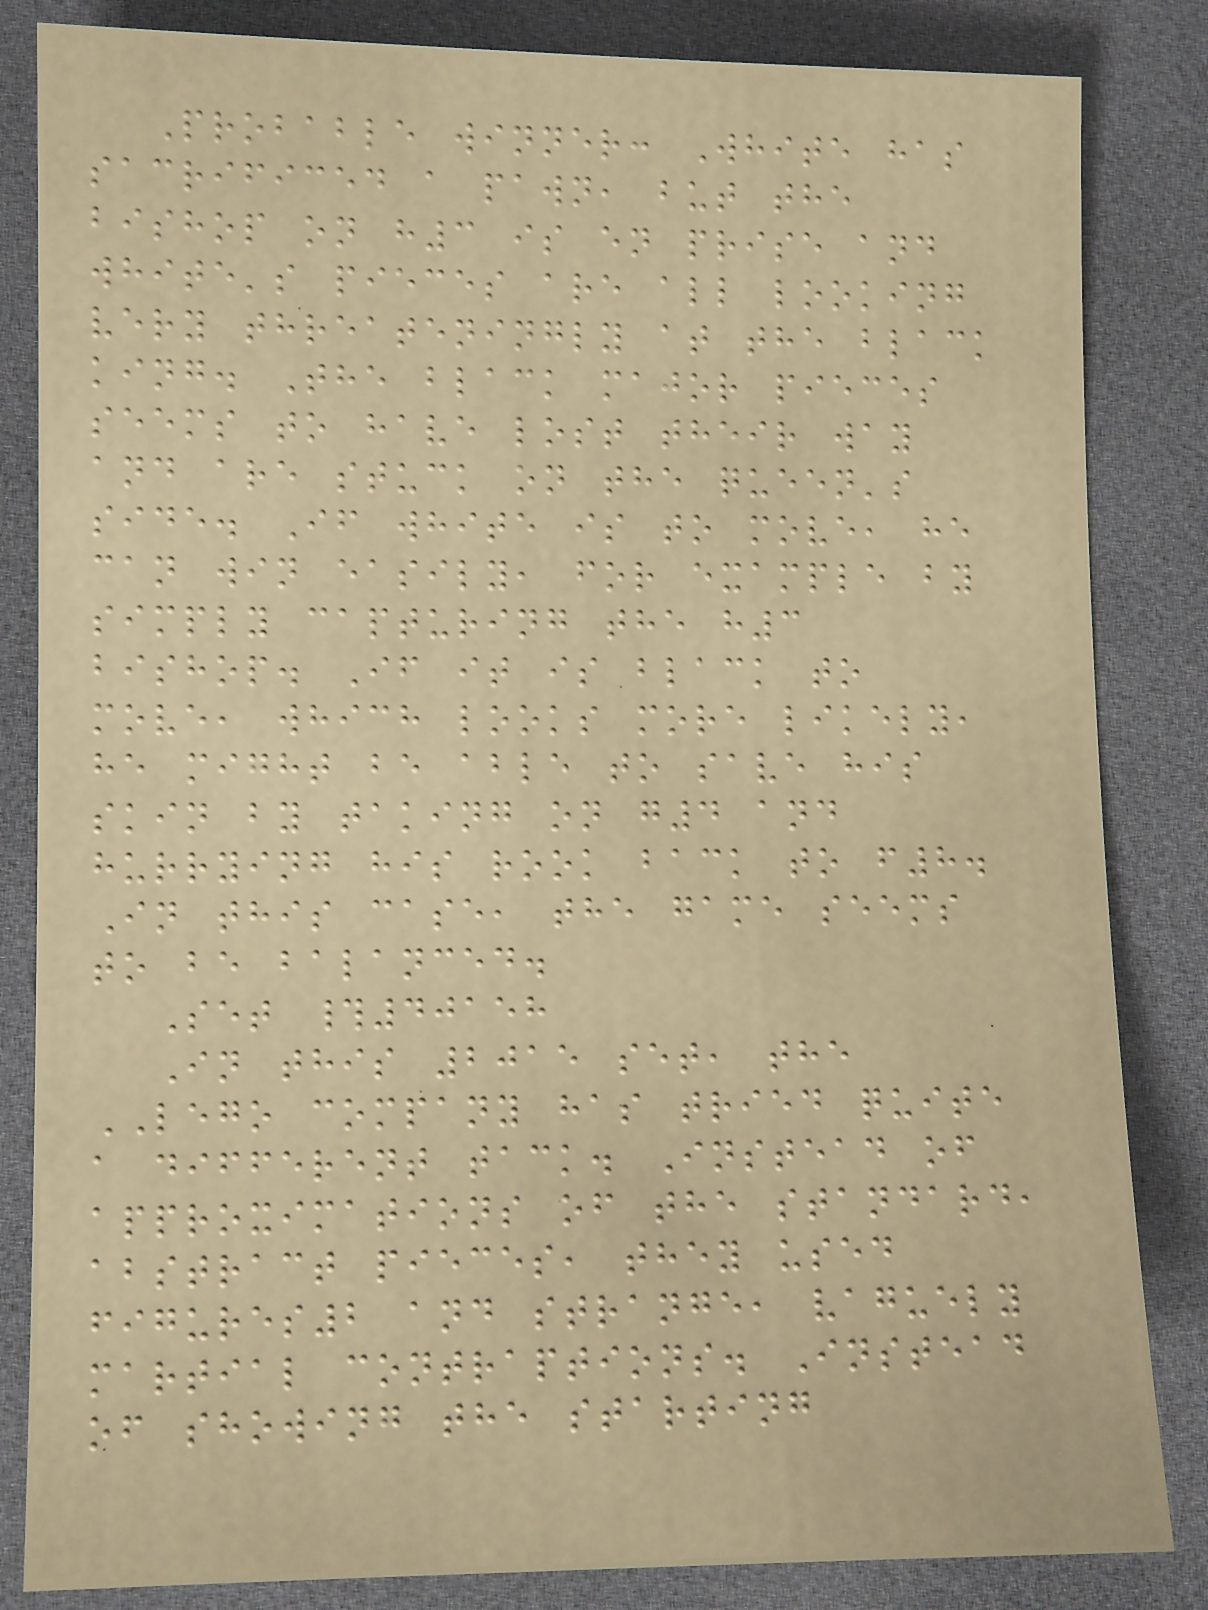Probable winner: White has
sacrificed a pawn, but the
bishop on h3 is en prise and
white's pieces are all looking
very threateningly at the black
king. The black major pieces
seems to have lost their way
and are stuck on the queen's
side. If white is to move, he
can win easily, for example by
simply capturing the h3
bishop. If it is black to
move, which looks more likely,
he might be able to save his
skin by taking on g4 and
hurrying his rook back to f8.
In this case, the game seems
to be balanced.
Set #40158
In this 2015 set, the
LEGO company has tried quite
a different tack. Instead of
approximations of the standard,
abstract pieces, they used
figures2 and strange, vaguely
martial contraptions. Instead
of showing the starting
